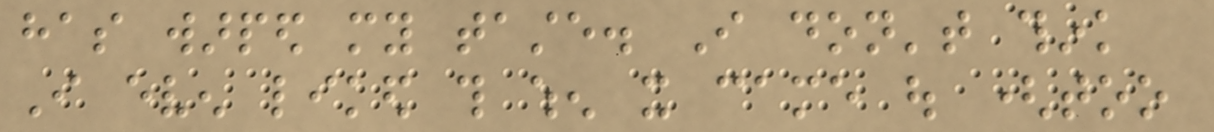has warped my taste. I don't think
I even liked this when it came out (too
